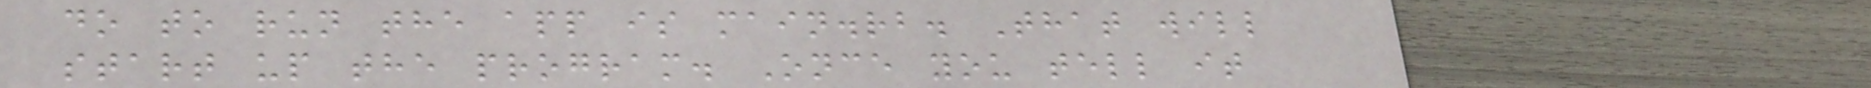do to run the app is main.rb. That will
start up the program. Once you tell it
